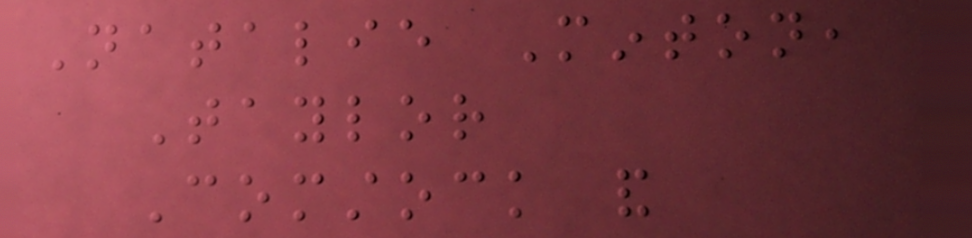Natalie Minton,
Taylor
Comstock and
